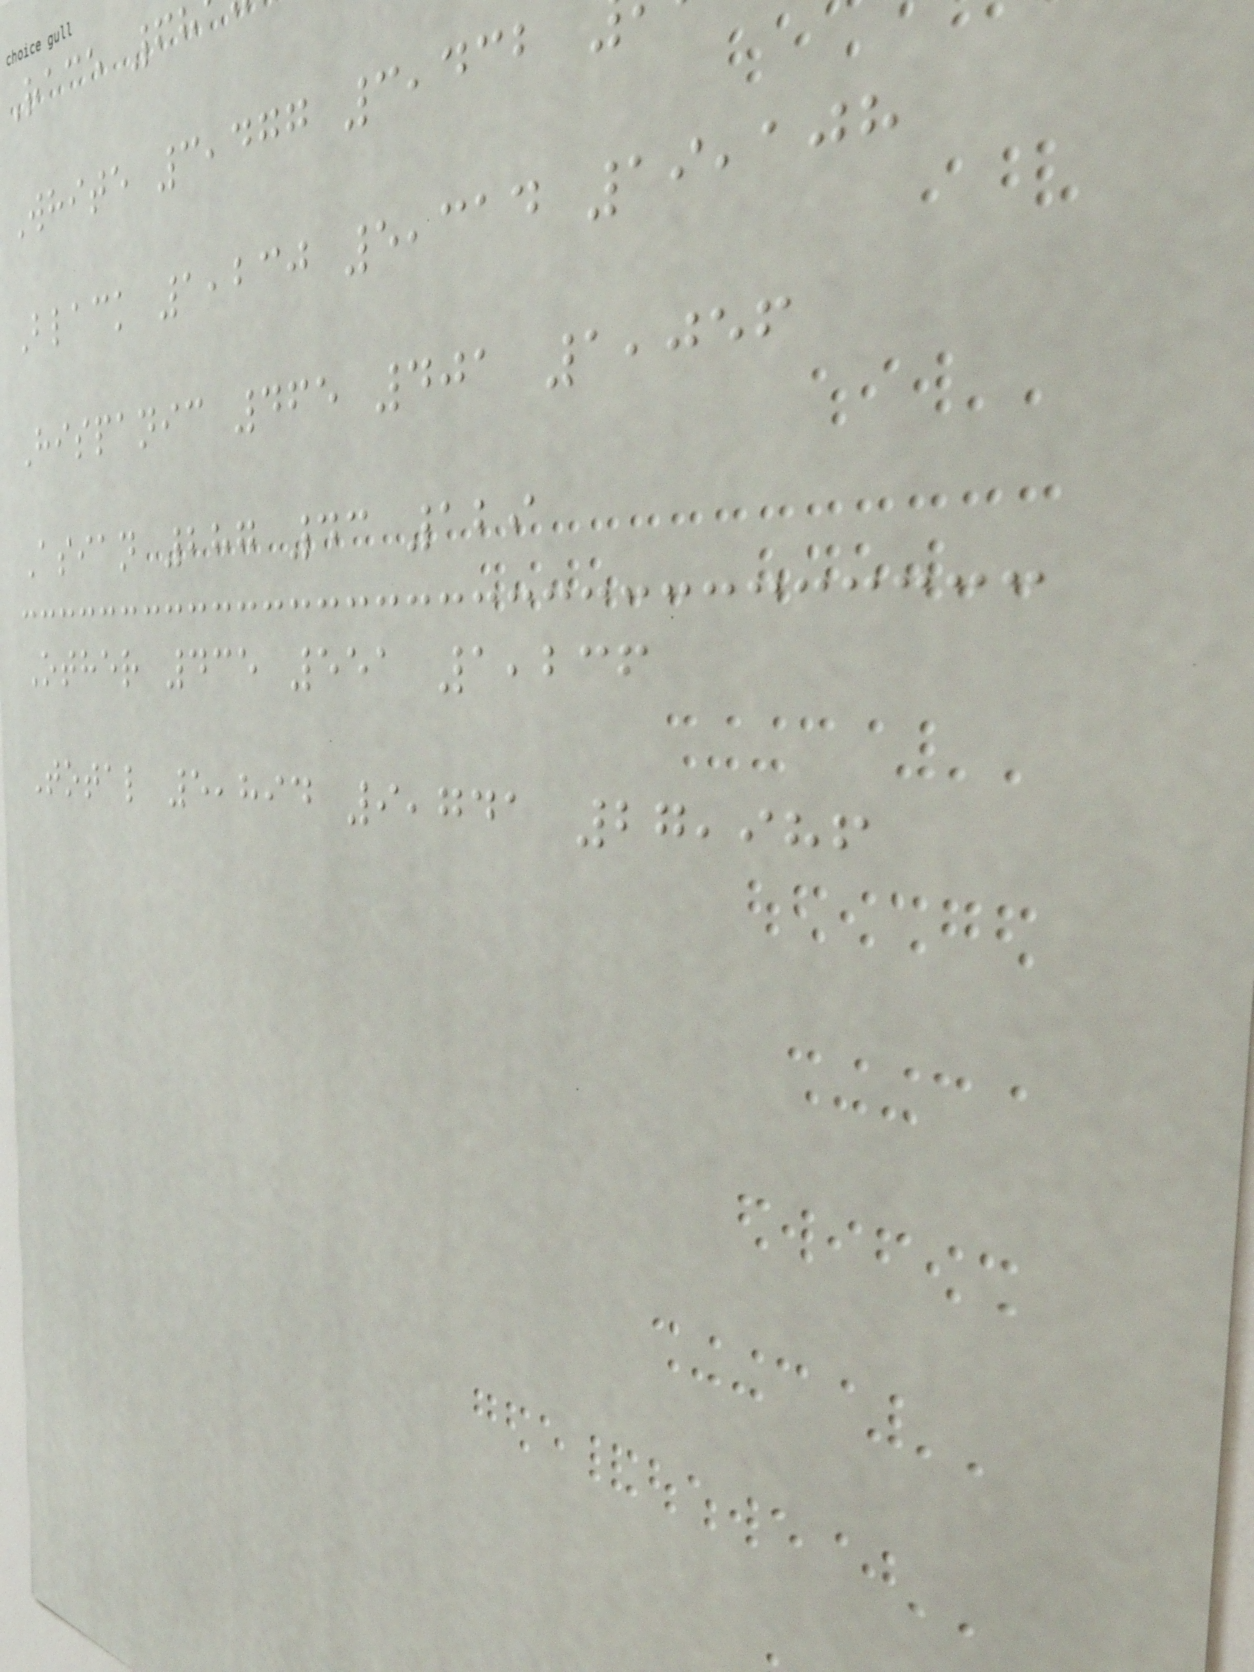Race 68
White 3,477 3,432
Black 1,230 5,314 19,108
Hispanic 465 401 1,056
Asian 287 43 129
Other 435 551 1,236
Total 5,894 9,741 27,986
